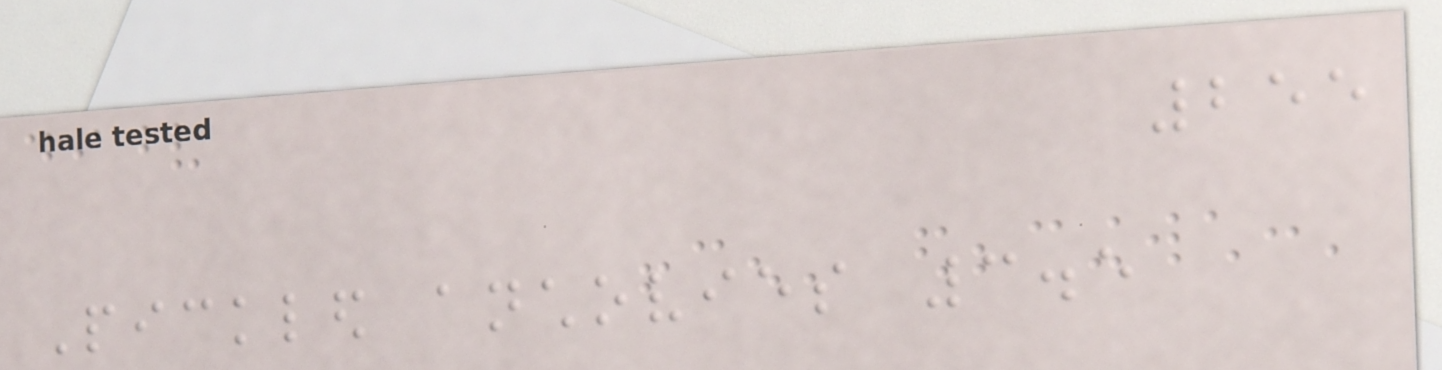255
Pickled anchovies 3.5
